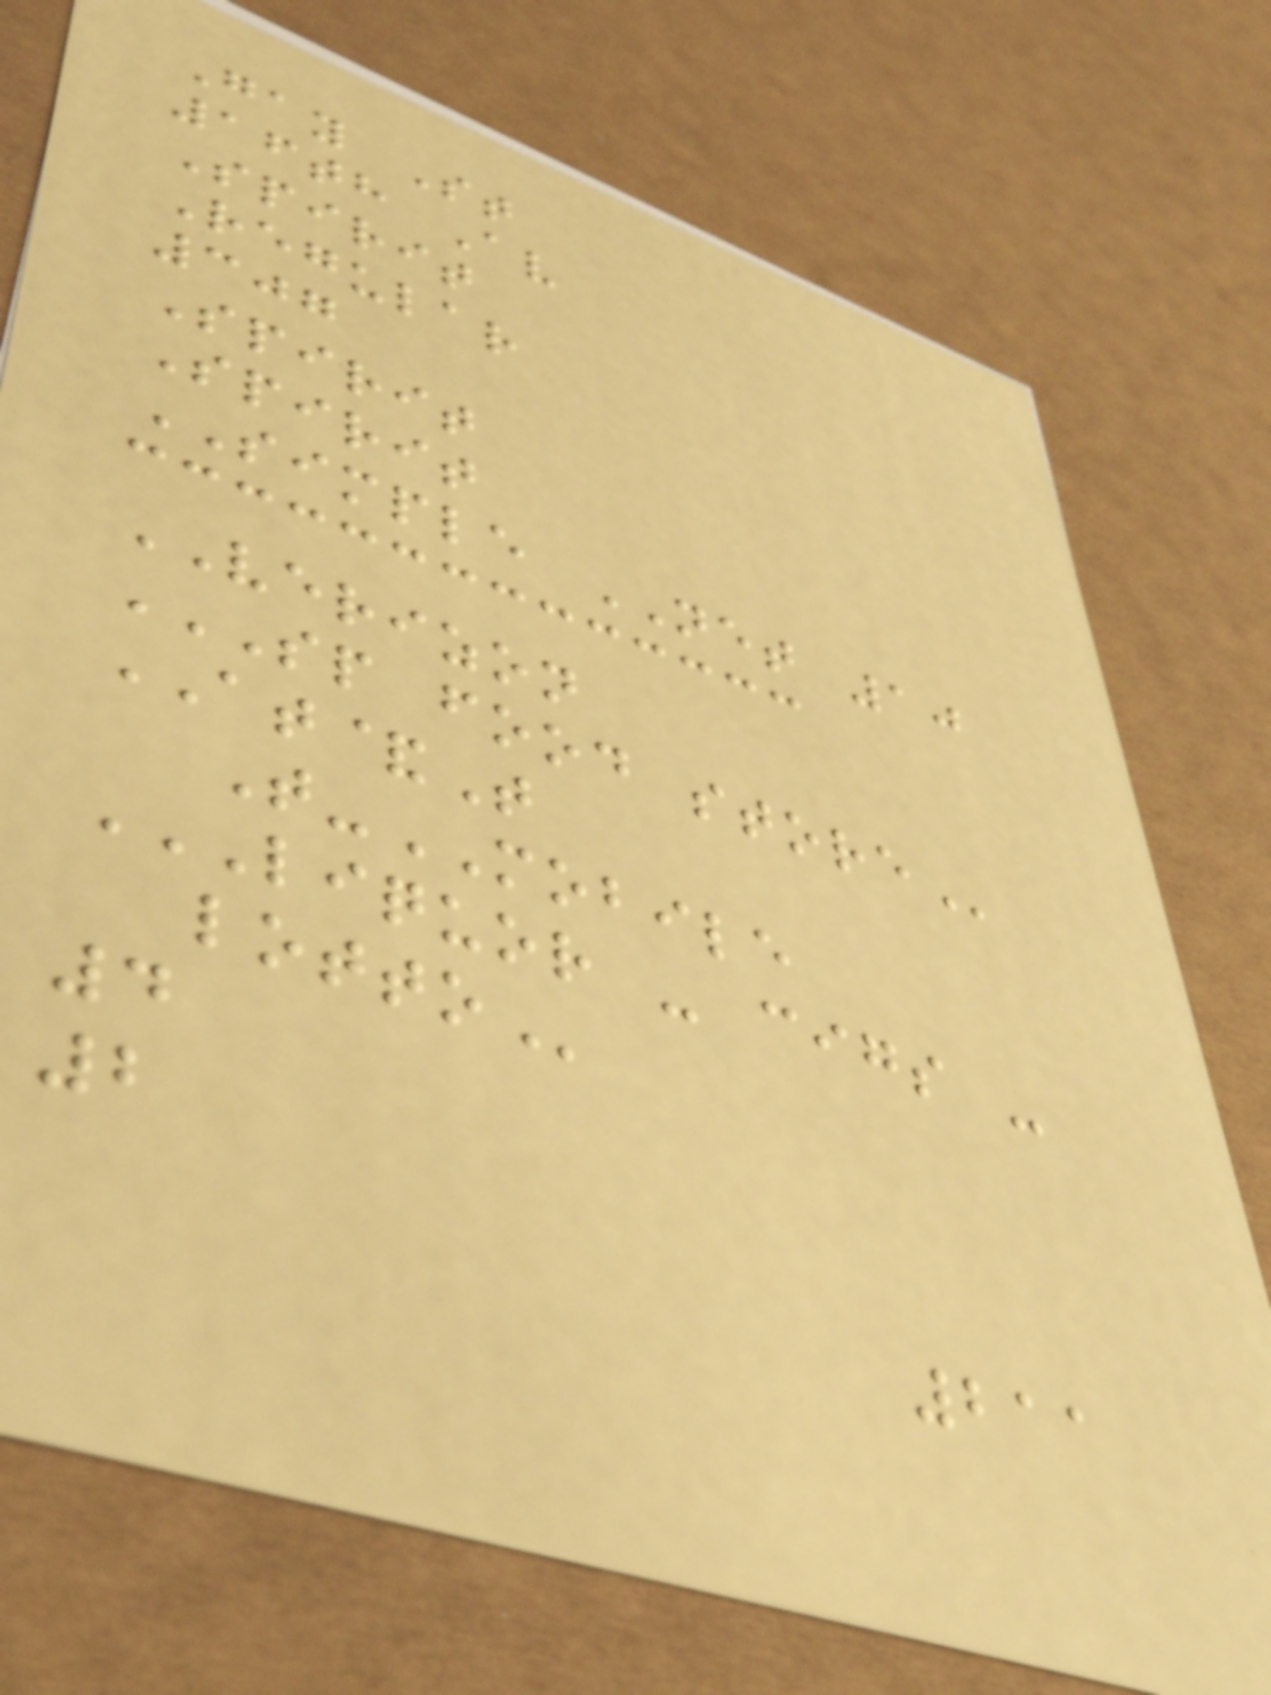Gay St
16th Av
Spirit
Regular
307
Spirit
Spirit
SIMPLE NET 10
VERIZON
SP FOOD STORE
AT&T
T-MOBILE
LIQUOR - CIGS -
LOTTO
4
2
211
